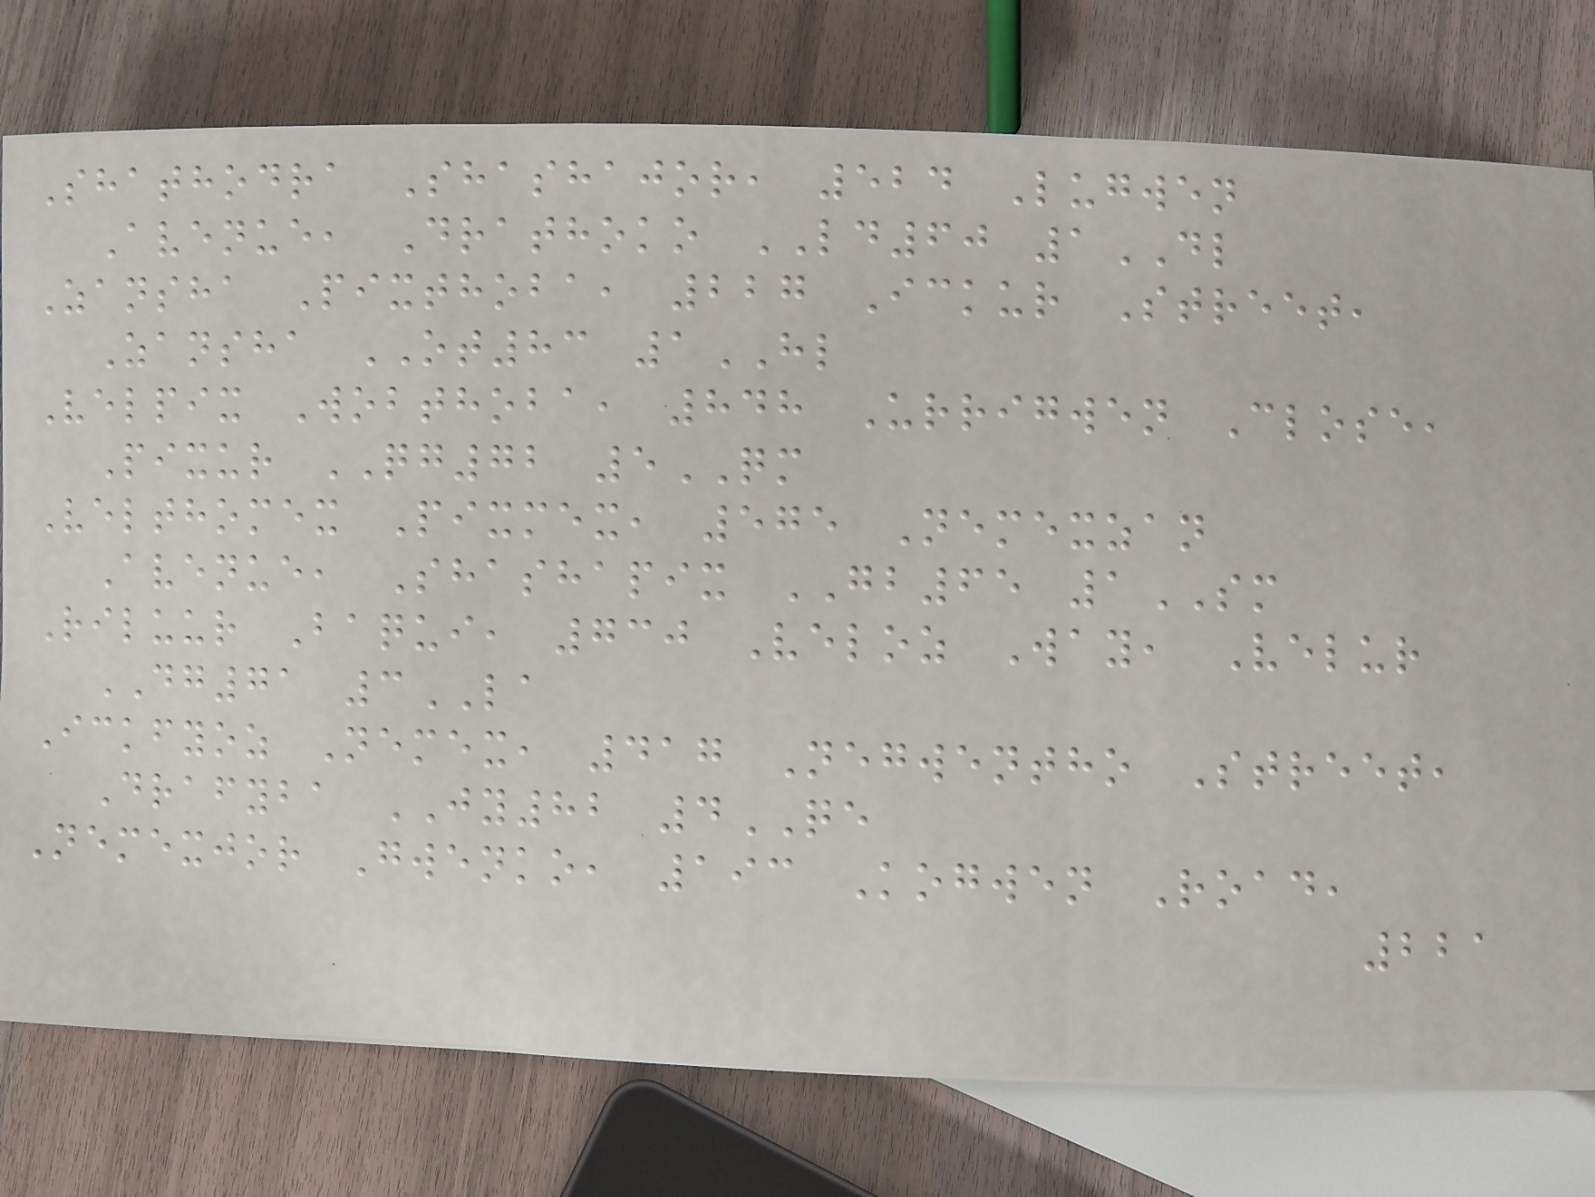Shathodra Shashajor, 524 Lugwen
Avenue, Drathoko LD60 1DL
Zansha Pixthoba, 227 Ickur Street,
Zansha OT83 1HL
Velpix Wobthoba, 848 Urrigwen Close,
Pixur QG72 5QM
Velthomex Pixmex, 575 Nemexzan
Avenue, Shashapix GB65 1SM
Riluur Baqui, 730 Veloz Way, Velur
DG71 3LA
Ickfyoz Nemex, 417 Negwentho Street,
Drafyba JY82 4QE
Nemexjor Gwenko, 193 Kogwen Road,
221
